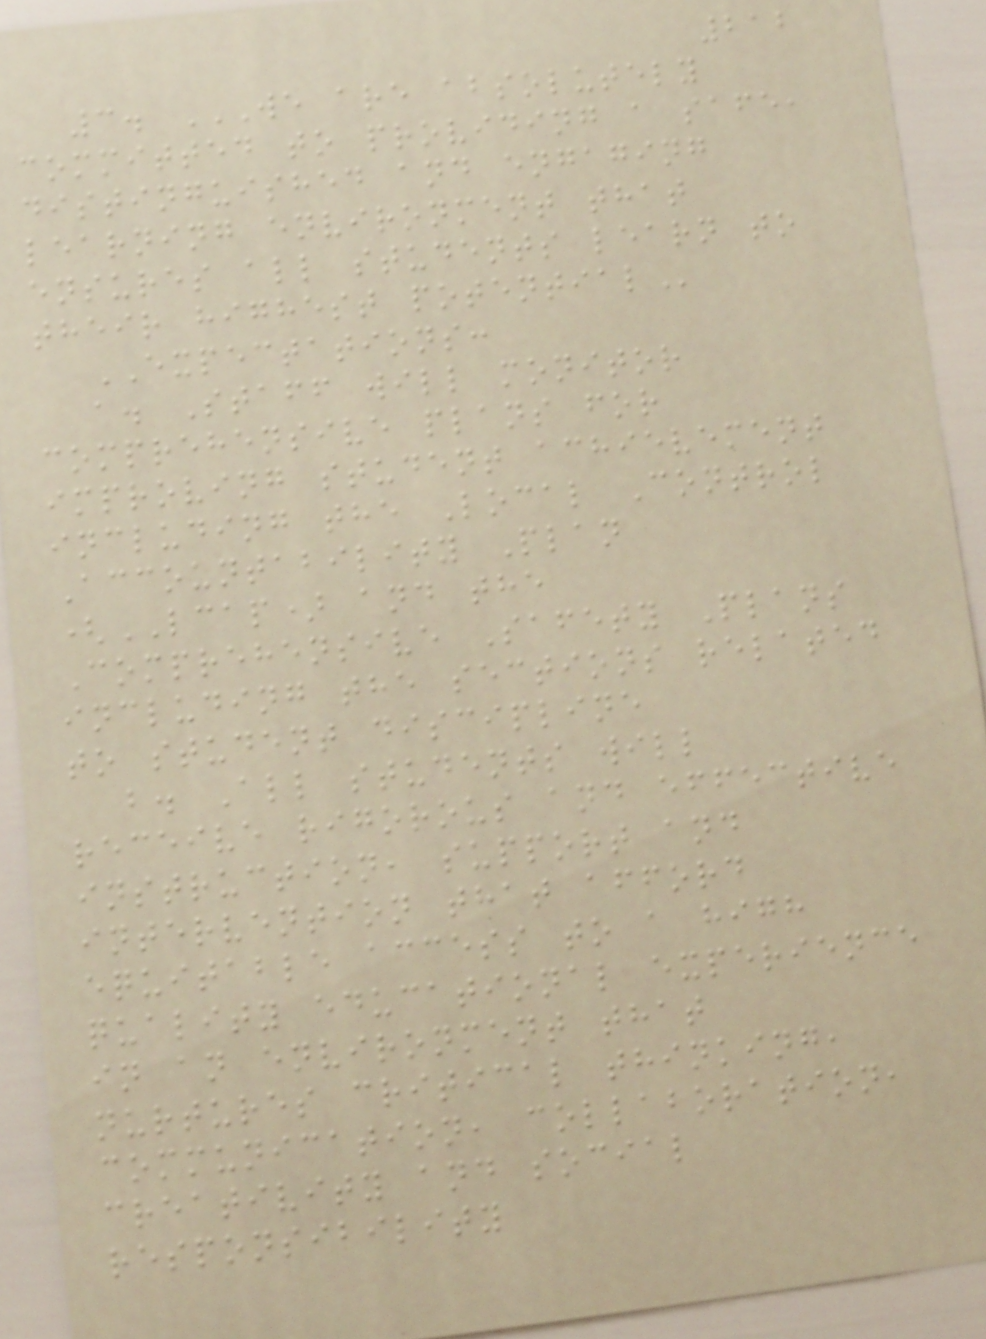212
3. WE ARE ABSOLUTELY
COMMITTED TO PROVIDING A SAFE,
DISTINGUISHED AND ENGAGING
LEARNING ENVIRONMENT THAT
ENSURES ALL STUDENTS LEARN TO
THEIR HIGHEST POTENTIAL
EXPECTATIONS:
a. Staff will monitor
comprehensive plans for
improving student achievement
including the Local Control
Accountability Plan
(LCAP) and the
Comprehensive Safety Plans
including the sections related
to student discipline
b. All students will
receive rigorous and effective
instruction, support and
intervention that afford
equitable access to a high
quality educational experience
in an environment that
nurtures critical thinking,
communication, collaboration,
creativity and social
responsibility
